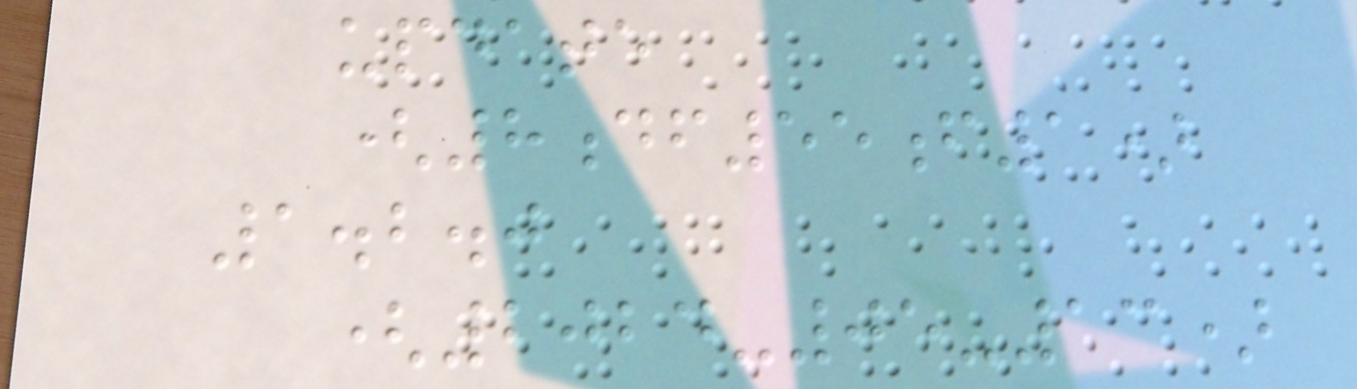update
(8df55f1)
1.2.0
(2024-05-13)
